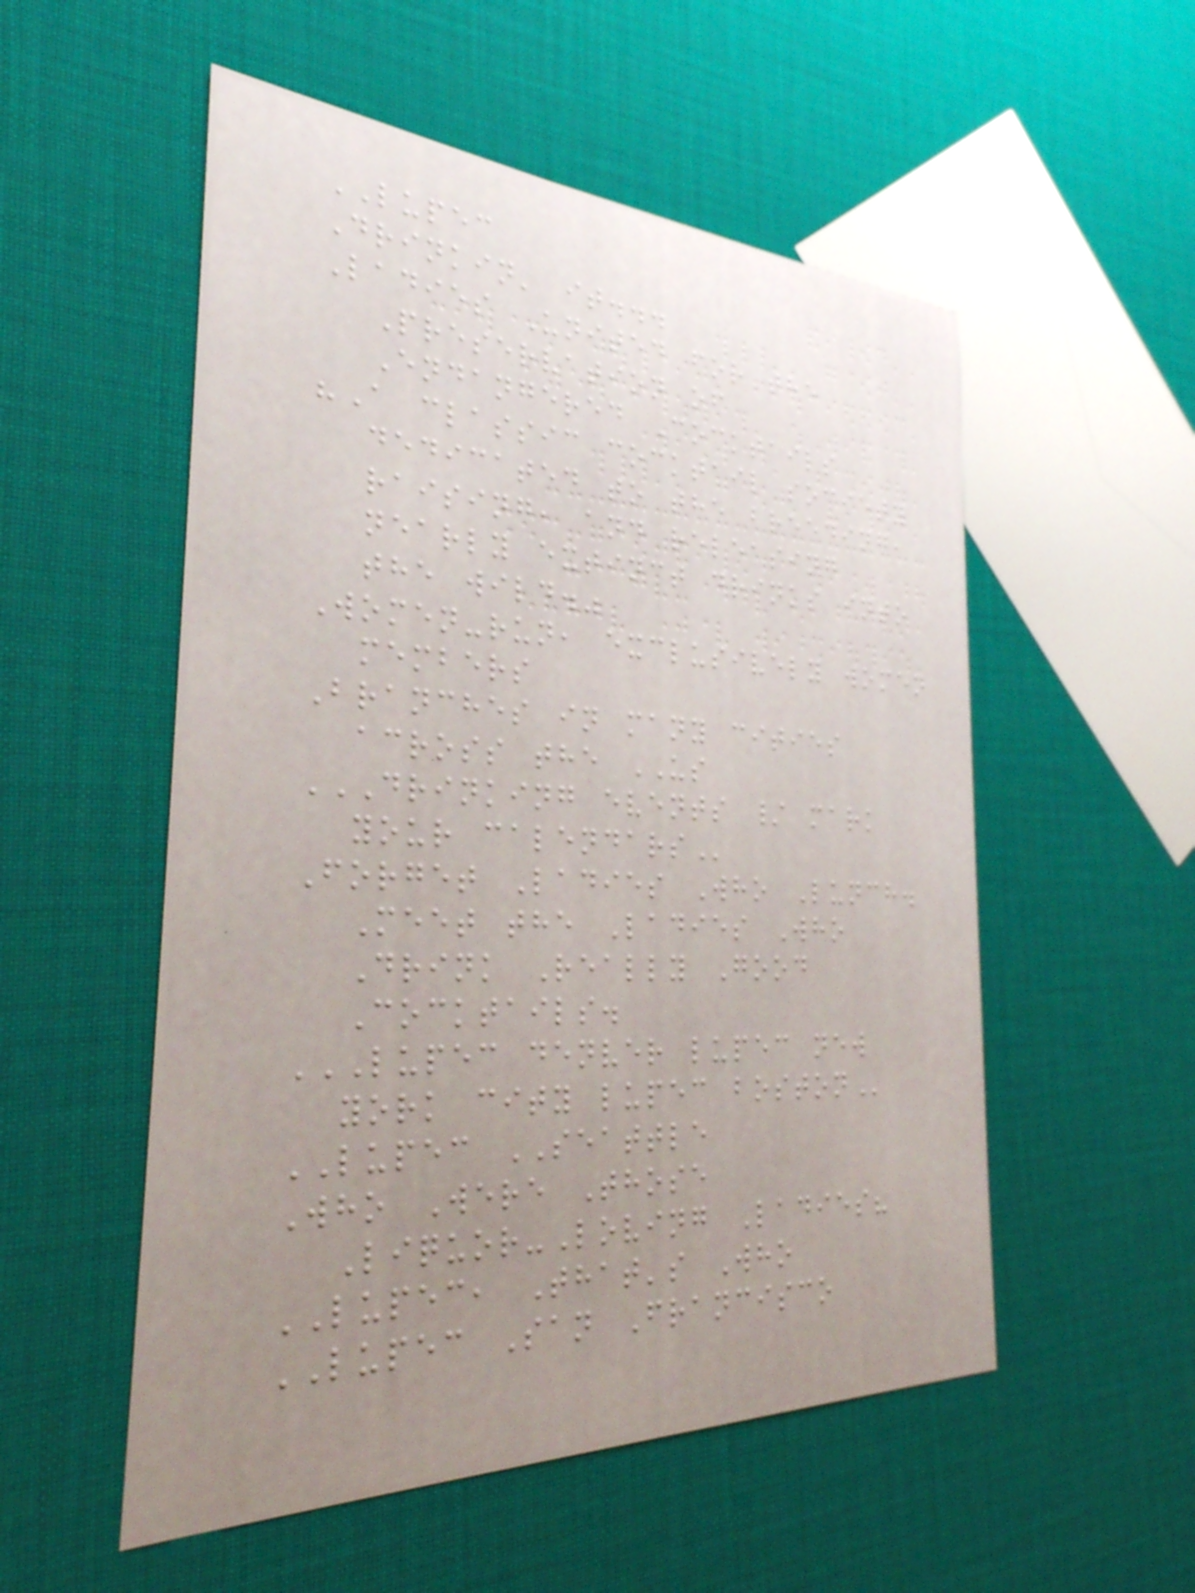LUPEC
Drinkin' it...
Ladies United for the
Preservation of
Endangered Cocktails
"A classic cocktail society
dedicated to the breeding,
raising, and releasing
nearly extinct drinks into
the wild."
Women-run, exclusively women
members
Branches in many cities
across the US
DRINKING EVENTS / MARK
YOUR CALENDARS
Forget Ladies Who Lunch.
Meet the Ladies Who
Drink Really Good
Cocktails.
LUPEC DENVER LUPEC NEW
YORK CITY LUPEC BOSTON
LUPEC SEATTLE
Who Were Those
Liquor-Loving Ladies?
LUPEC, That's Who
LUPEC San Francisco
